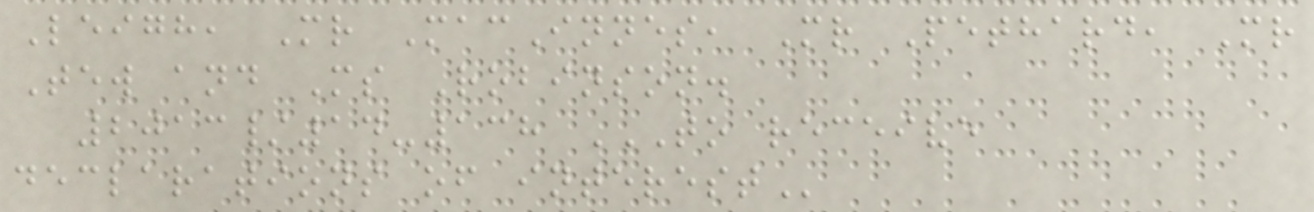Leigh, Mr MacInnes, Mr Pethard, Mr
Tew and Ms Robinson.
2013/14-138 TO RECEIVE
DECLARATIONS OF INTEREST
